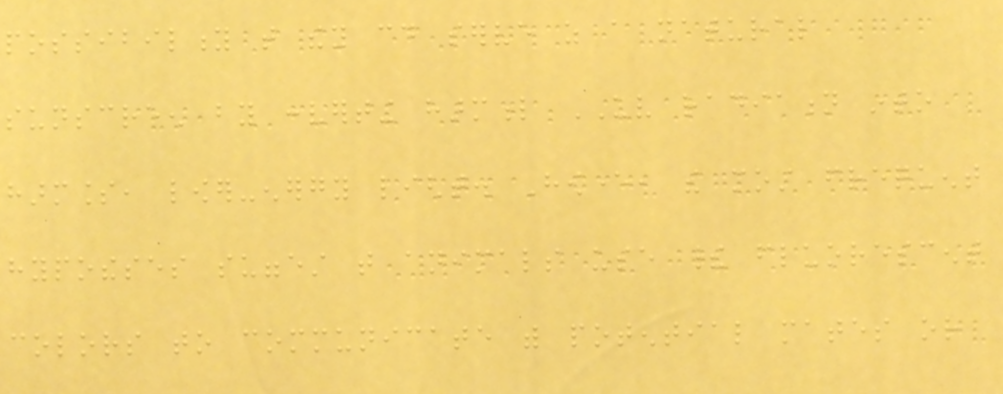possibility that they could serve as a natural
sunscreen by converting harmful UV radiation into
harmless, lower-energy light. However, the most frequent
hypotheses suggest that animals use their fluorescent
colors to communicate with potential mates or
